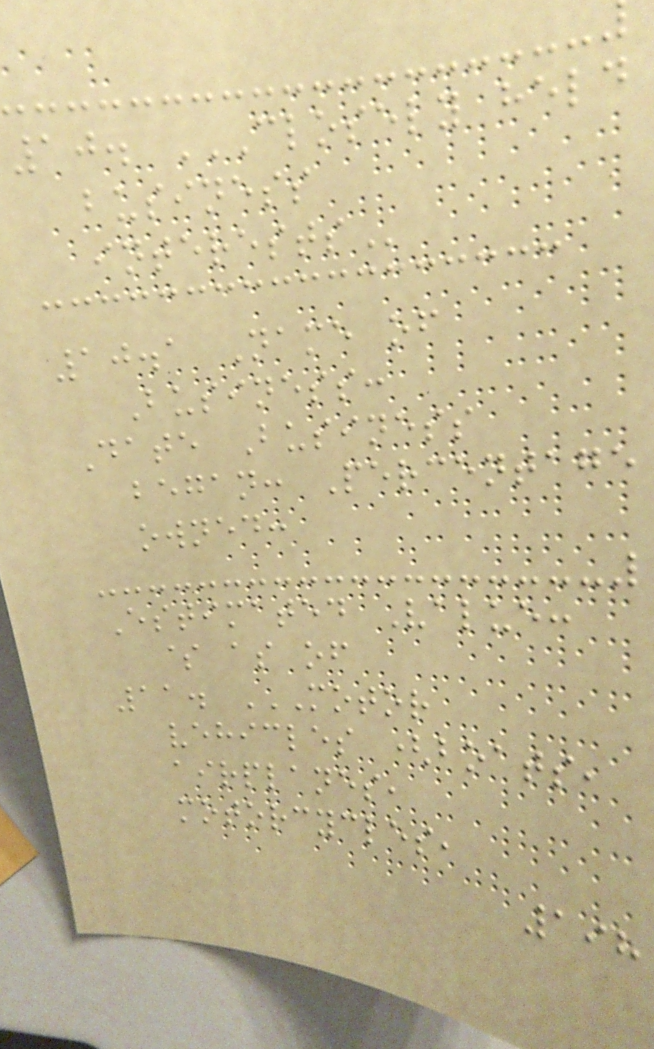10. CLOSELY HELD
BUSINESS
INTERESTS
10.1 Name of
Business:
Date Business
began: Percentage
owned:
Estimated Value:
$ as of
11. MOTOR
VEHICLES (BOATS,
AIRPLANES,
MOTORCYCLES,
198
